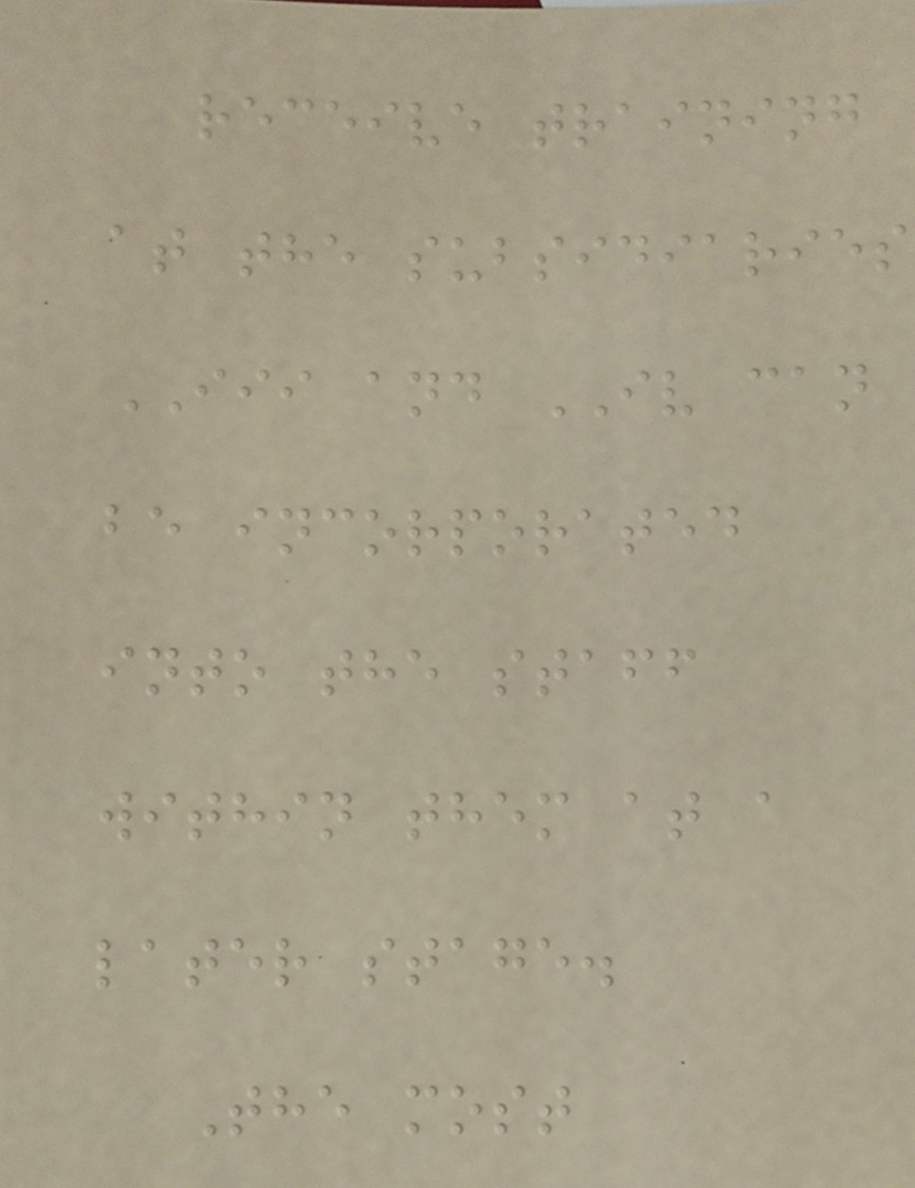receive training
at the subsidiaries
III and IV can
be incorporated
into the staff
within them at a
later stage.
The most
